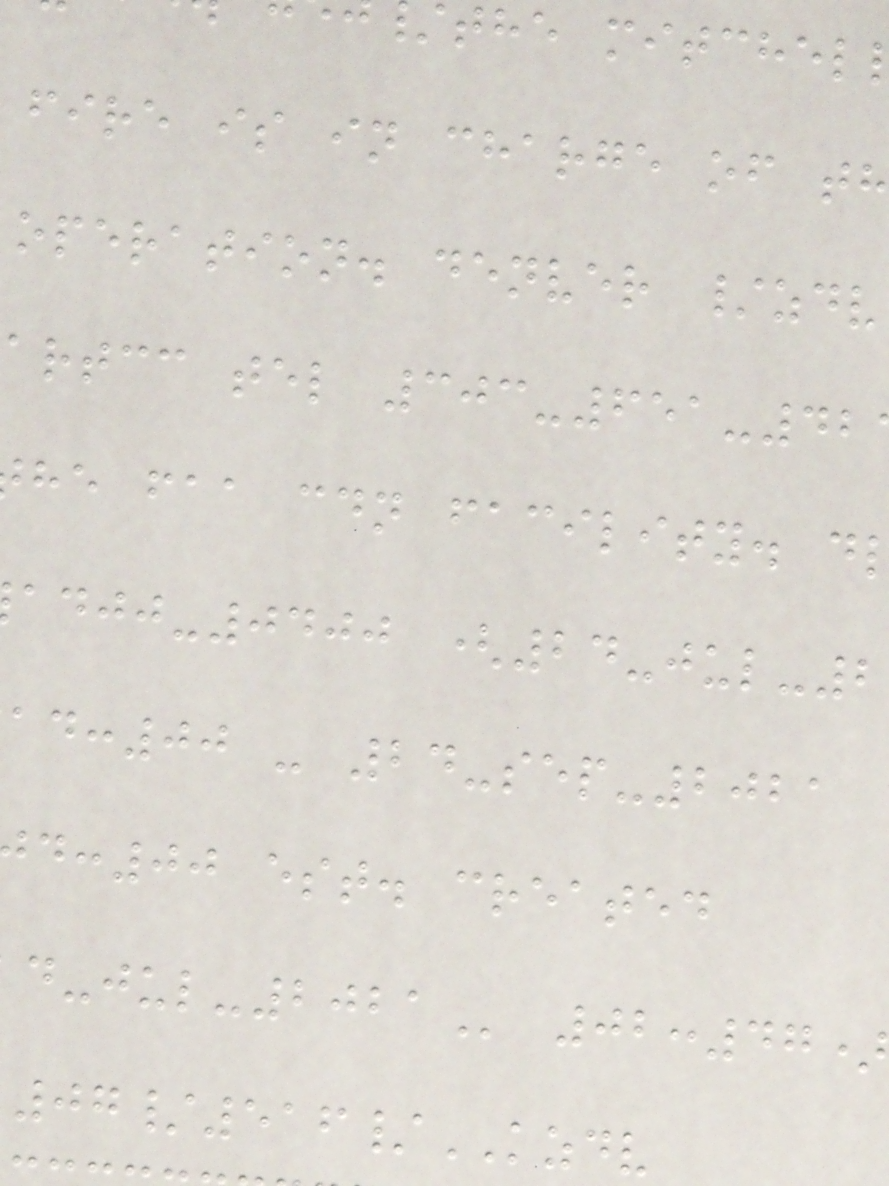fire is in charge of
operation. denver /
artcc tel 303-651-42
he faa cdn facility.
-0400 (24-
:00 - 24-sep-2021
:00 est. created
02:47)
07/516/KZDV
